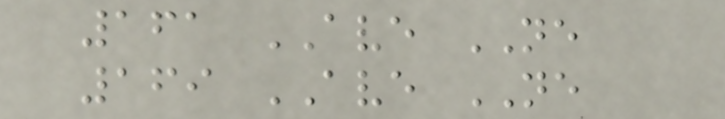161 AVE NE
169 AVE NE
